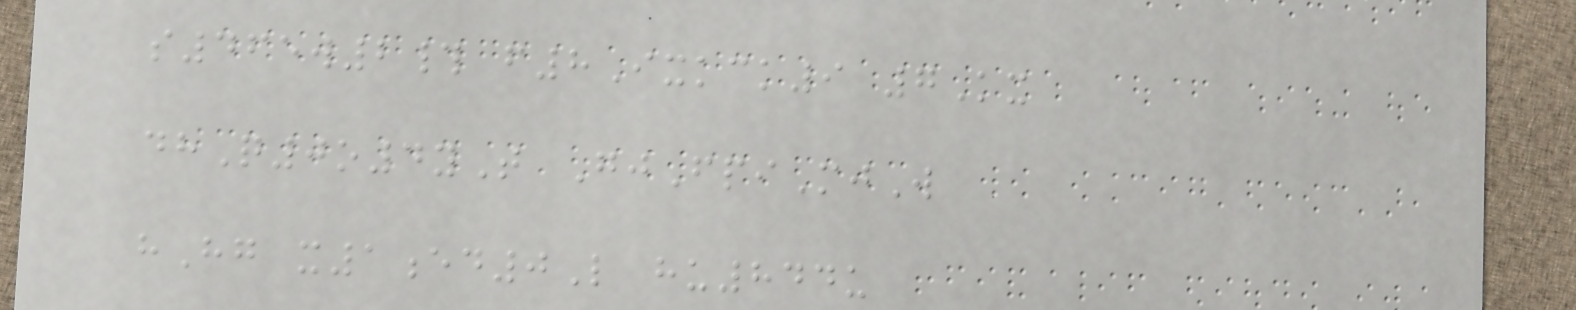s465w2# f8Ixkck9 7Kx
dhQ0o4yT GjFpiMjW
hHg x1ed0L hu844u
